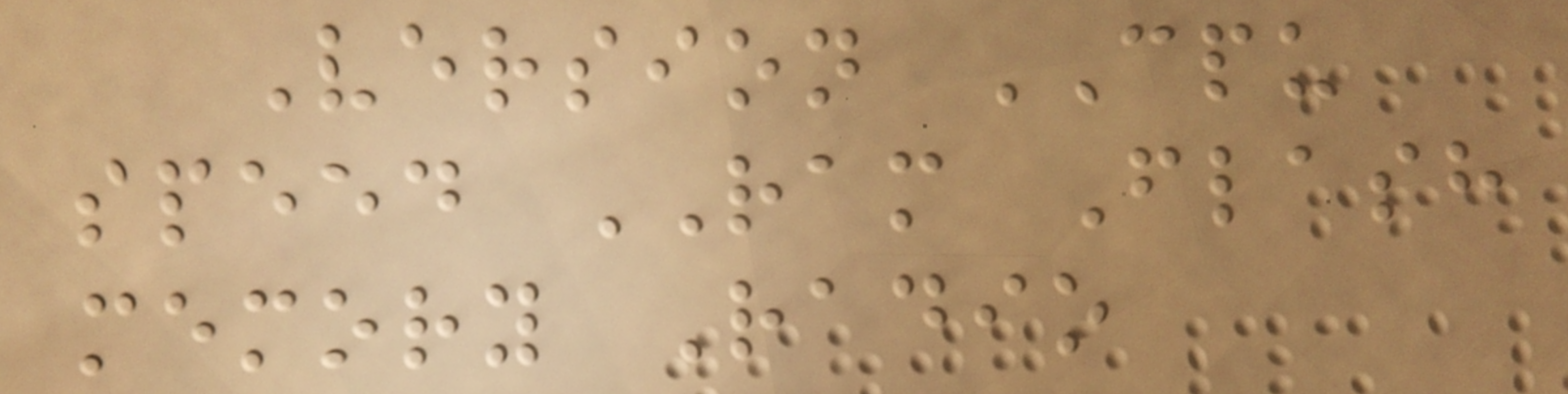Version CPU
speed RAM Flash
memory Radio
